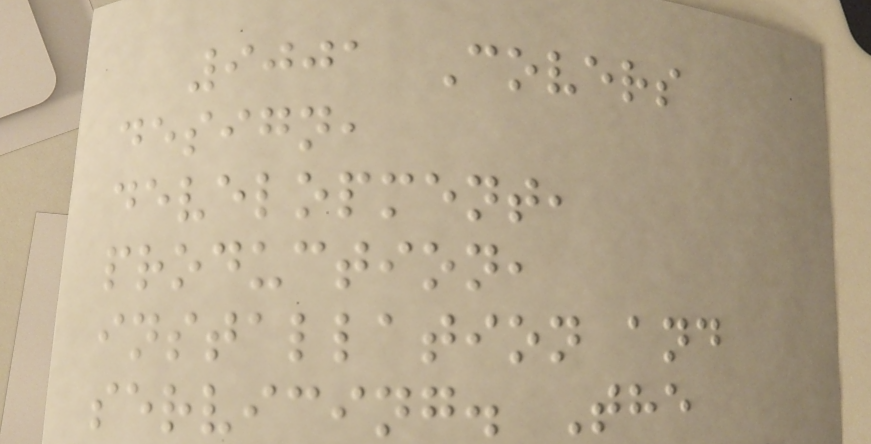9001 Covers
design,
development,
production,
installation and
servicing. The
